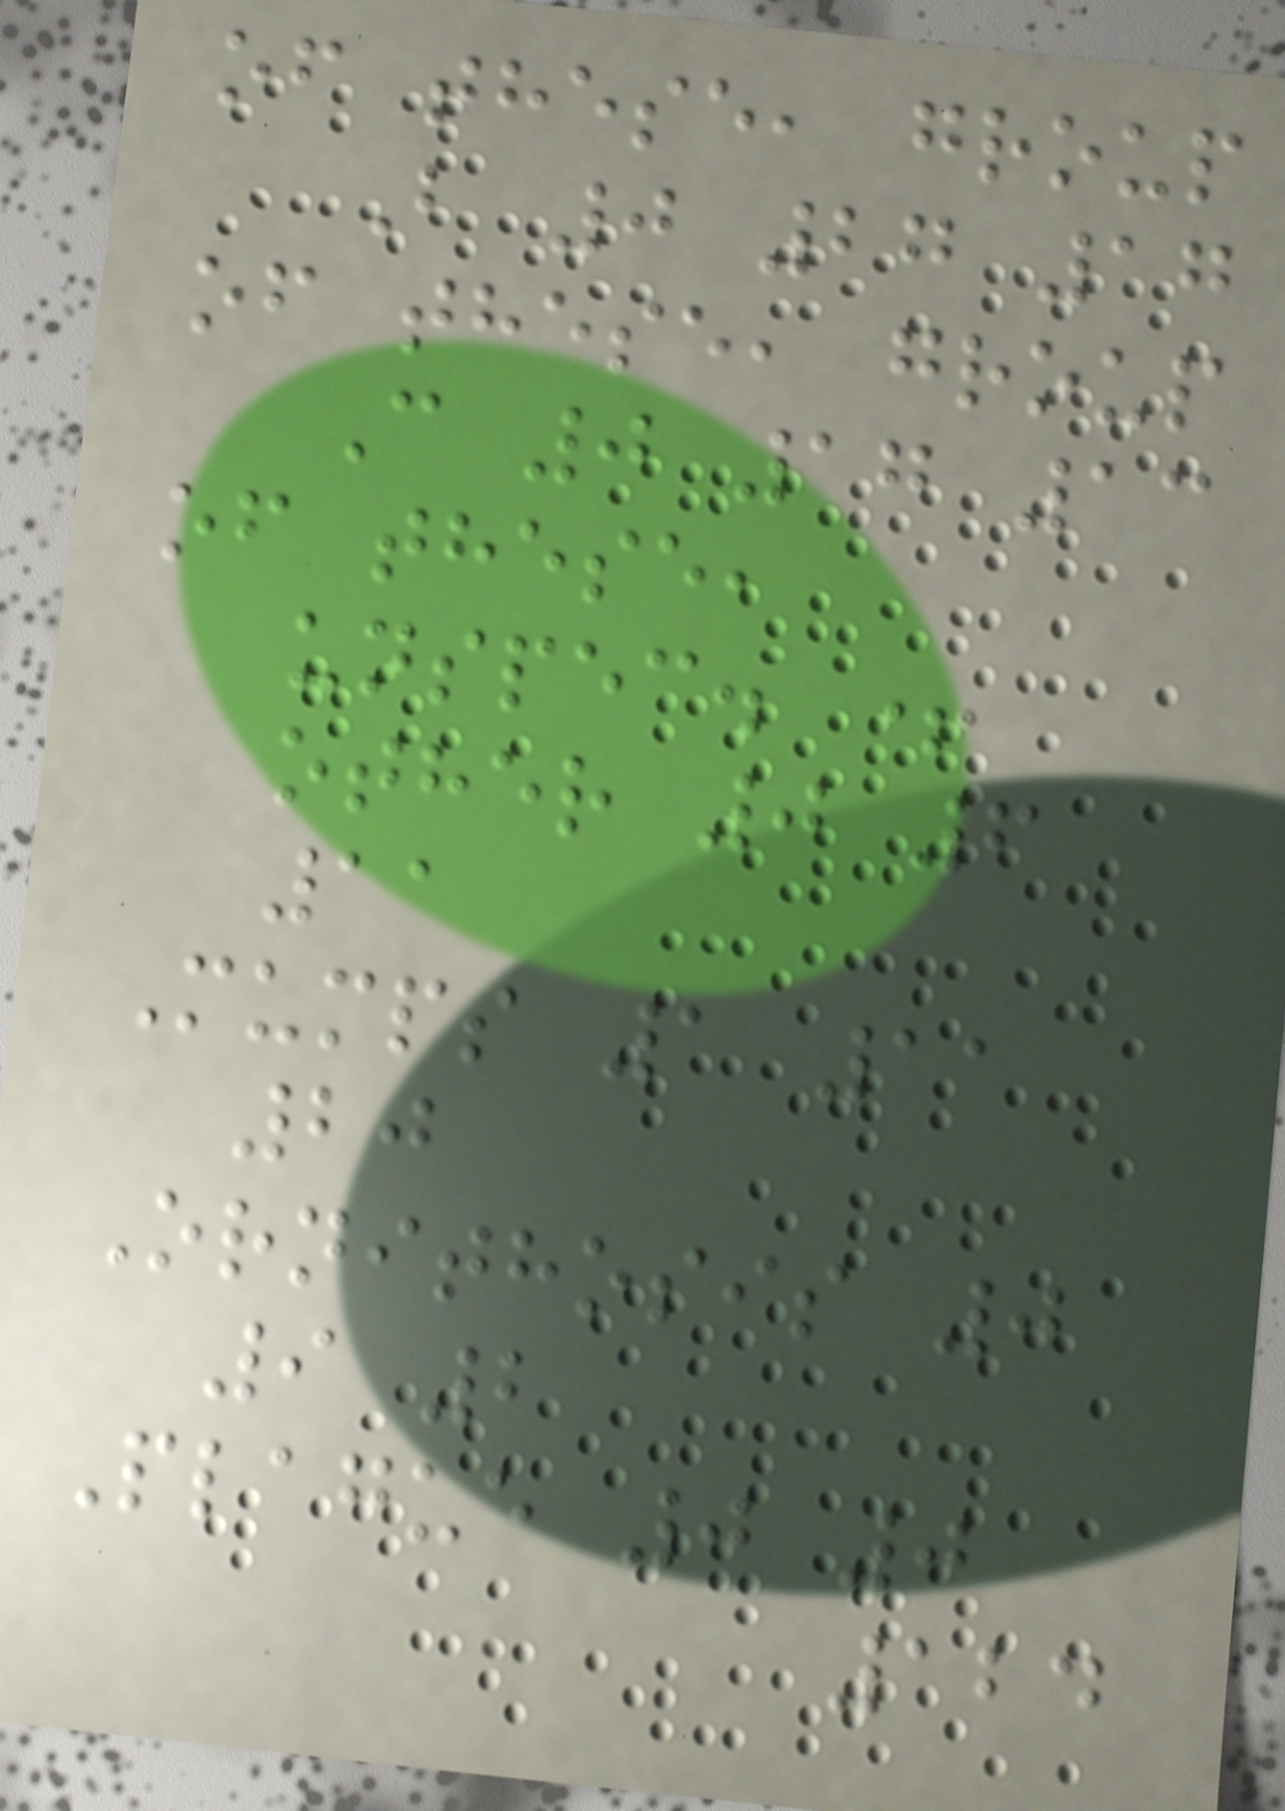of these, group
B 0 27 17
of these, group
C 0 17 13
of these,
unspec. +
other 0 6
11
Mumps 1 11
20
Ornithosis 0
9 2
Plague 0 0
124
